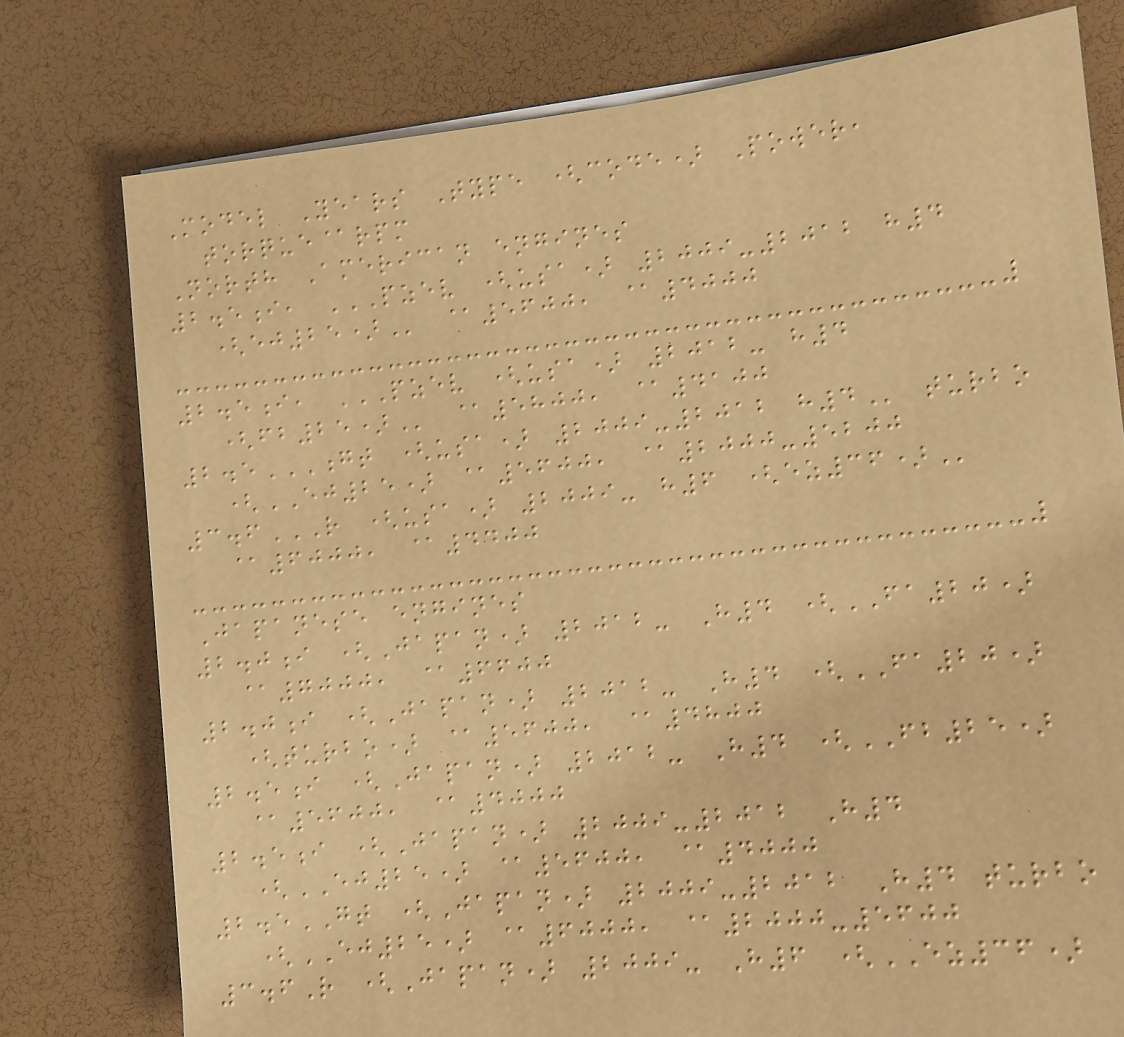Model Years Type (code) Power,
torque@rpm
North American engines
2.5i, PZEV (USA) 2009-2012 H4
(EJ25) @5600, @4000
2.5i, PZEV (USA) 2012- H4
(FB25) @5800, @4100
2.5GT (USA) 2009-2012 H4 turbo
(EJ25) @5600, @2000-5200
3.6R (USA) 2009- H6 (EZ36)
@6000, @4400
Japanese engines
2.0i (Japan) 2012- H4 (FA20)
@7000, @6600
2.0i (Japan) 2012- H4 (FA20)
(turbo) @5600, @4800
2.5i (Japan) 2012- H4 (FB25)
@5600, @4000
2.5i (Japan) 2009-2012 H4
(EJ25) @5600, @4000
2.5GT (Japan) 2009-2012 H4 turbo
(EJ25) @6000, @2000-5600
3.6R (Japan) 2009- H6 (EZ36)
